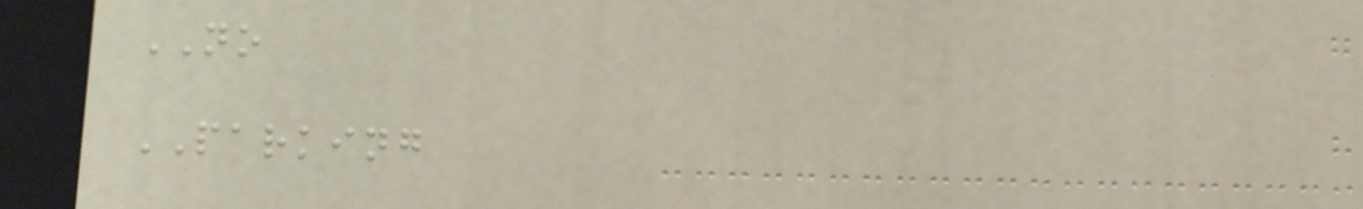NO
PARKING
